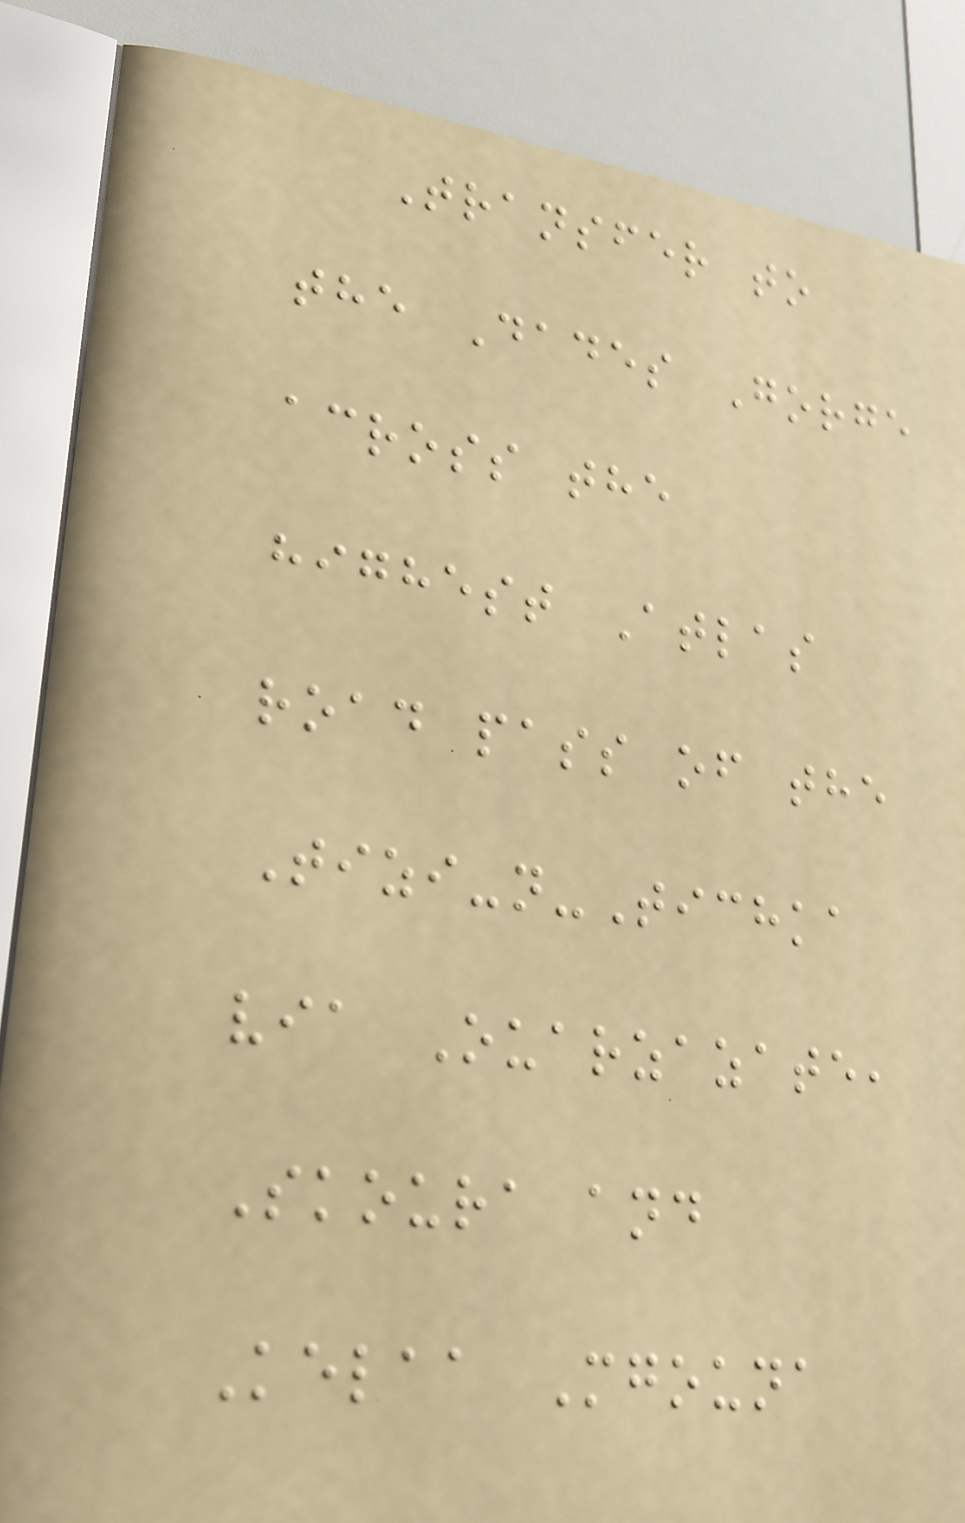Transfer to
the Dades Gorge
across the
highest Atlas
road pass of the
Tizi-n-Tichka
via Ouarzazate,
Skoura and
Kelaa Mgouna
